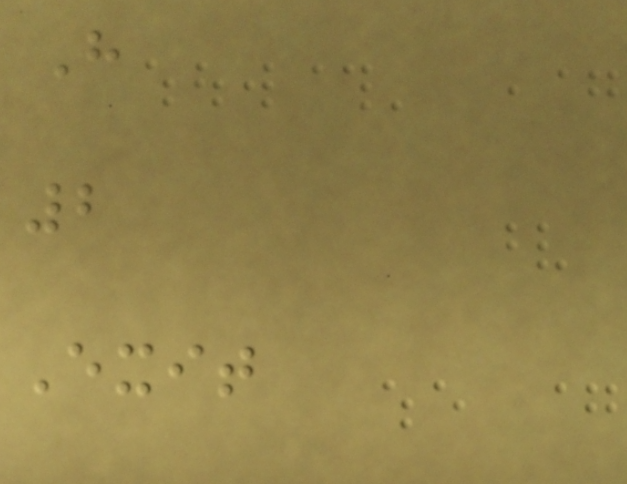H
2
Exit
